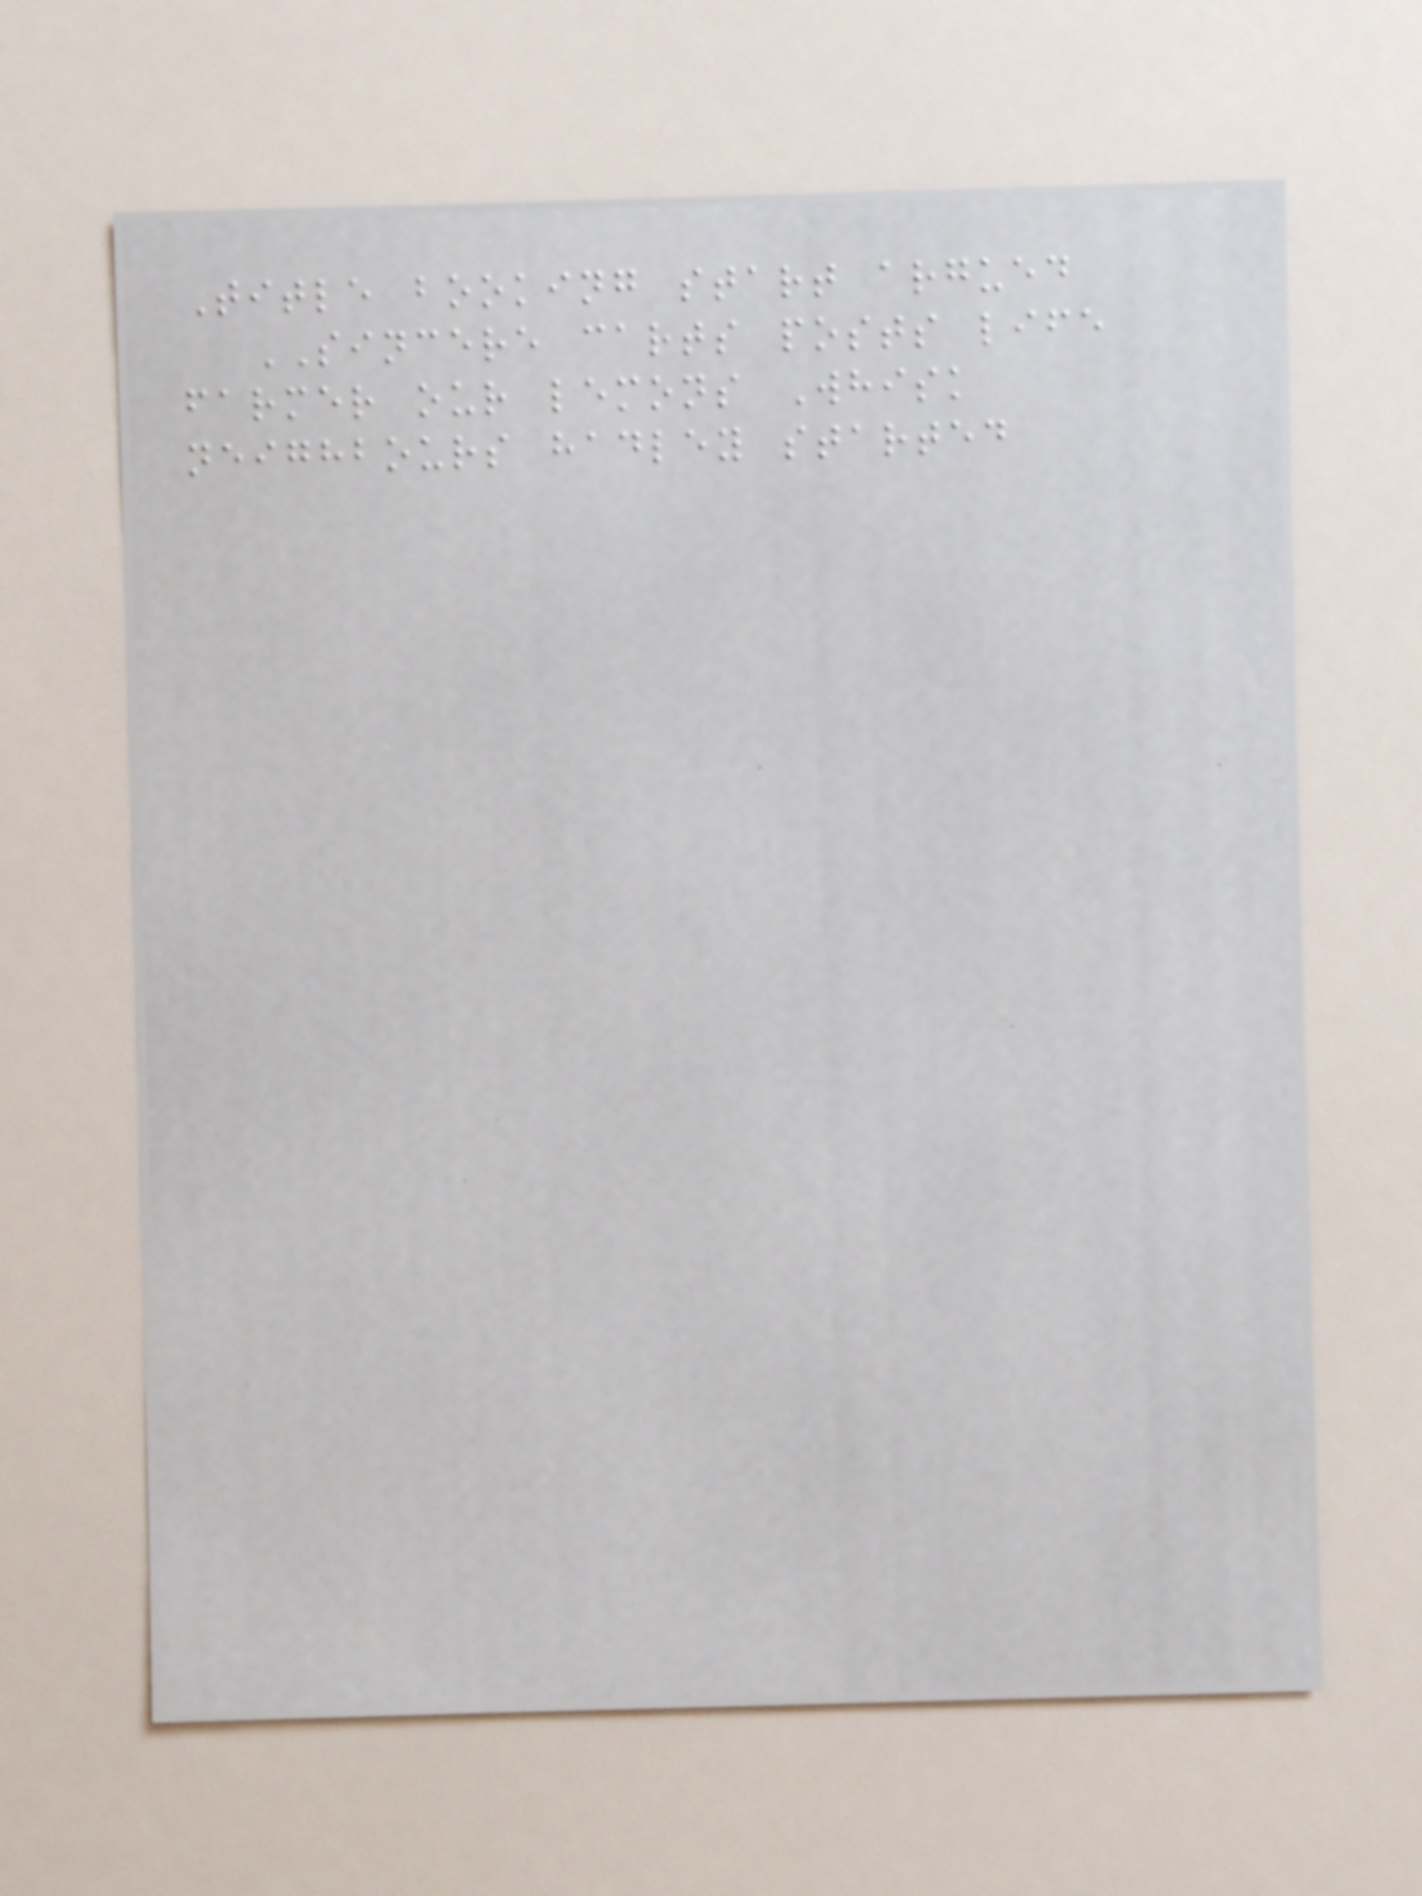Title booking start argued
SINCERE carts posts life
farmer our lemons Whisk
neighbours hadley started
